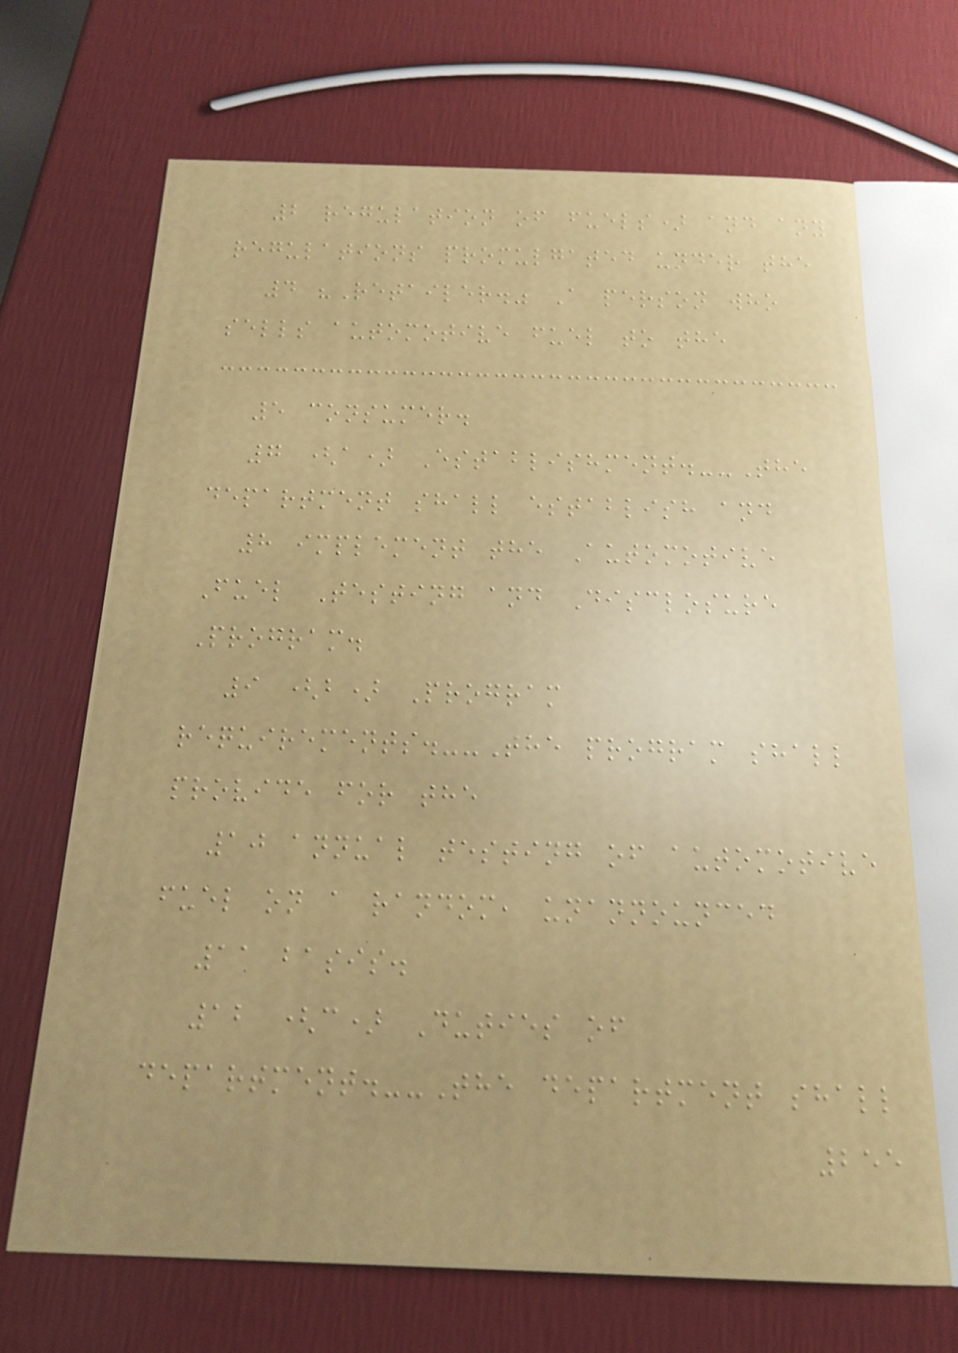2 regulation of fuels) and any
regulations promulgated under the
4 "Retailer." A person who
sells automotive fuel to the
5 consumer.
7 (a) Establishment.--The
department shall establish and
8 implement the Automotive
Fuel Testing and Disclosure
Program.
9 (b) Program
requirements.--The program shall
provide for the
10 annual testing of automotive
fuel on a random, unannounced
11 basis.
12 (c) Duties of
department.--The department shall
255
